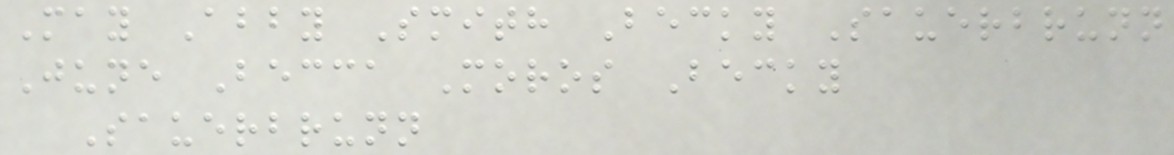May Abby Smith Becky Sauerbrunn
June Becca Moros Becky
Sauerbrunn
